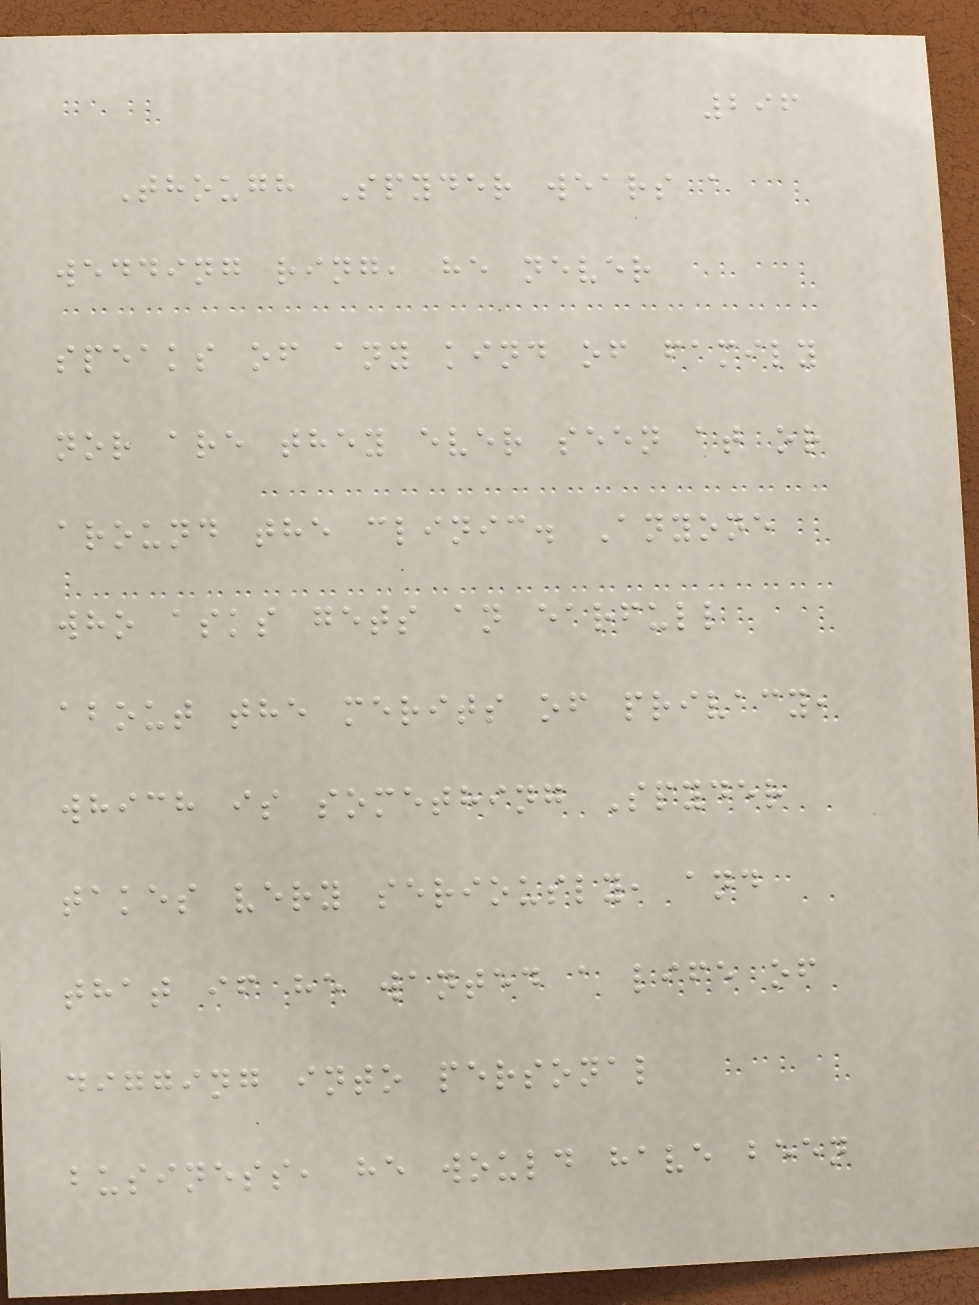296
Though Spyder wears a
wedding ring, he never
speaks of any kind of family
nor are they ever seen at or
around the clinic. Anyone
who asks gets an earfull
about the merits of privacy,
which is something Spyder
takes very seriously, and
that if he wanted a life of
digging into personal
business, he would have been
